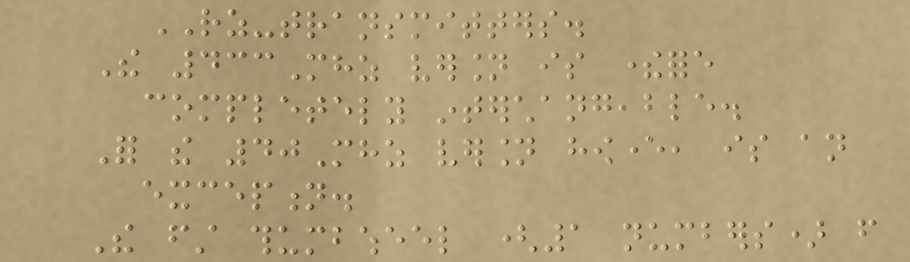RZ-transmitters.
The 433Mhz version is therefore
completely interchangeable.
For the 40Mhz version however, is an
exception.
The first thumbwheel (1 numbers) from
